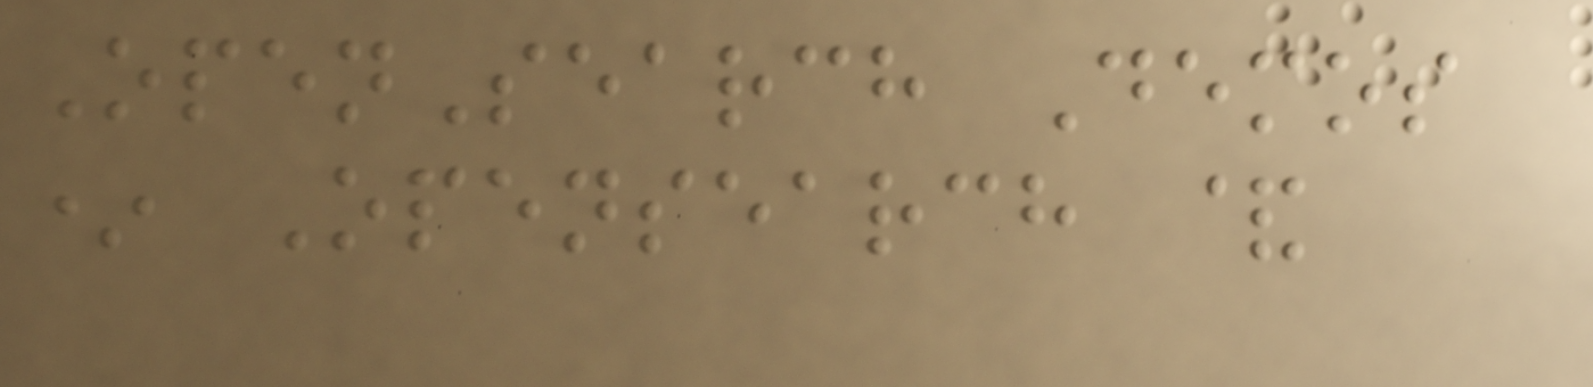OpenSearch Demos
* Opensearch &
